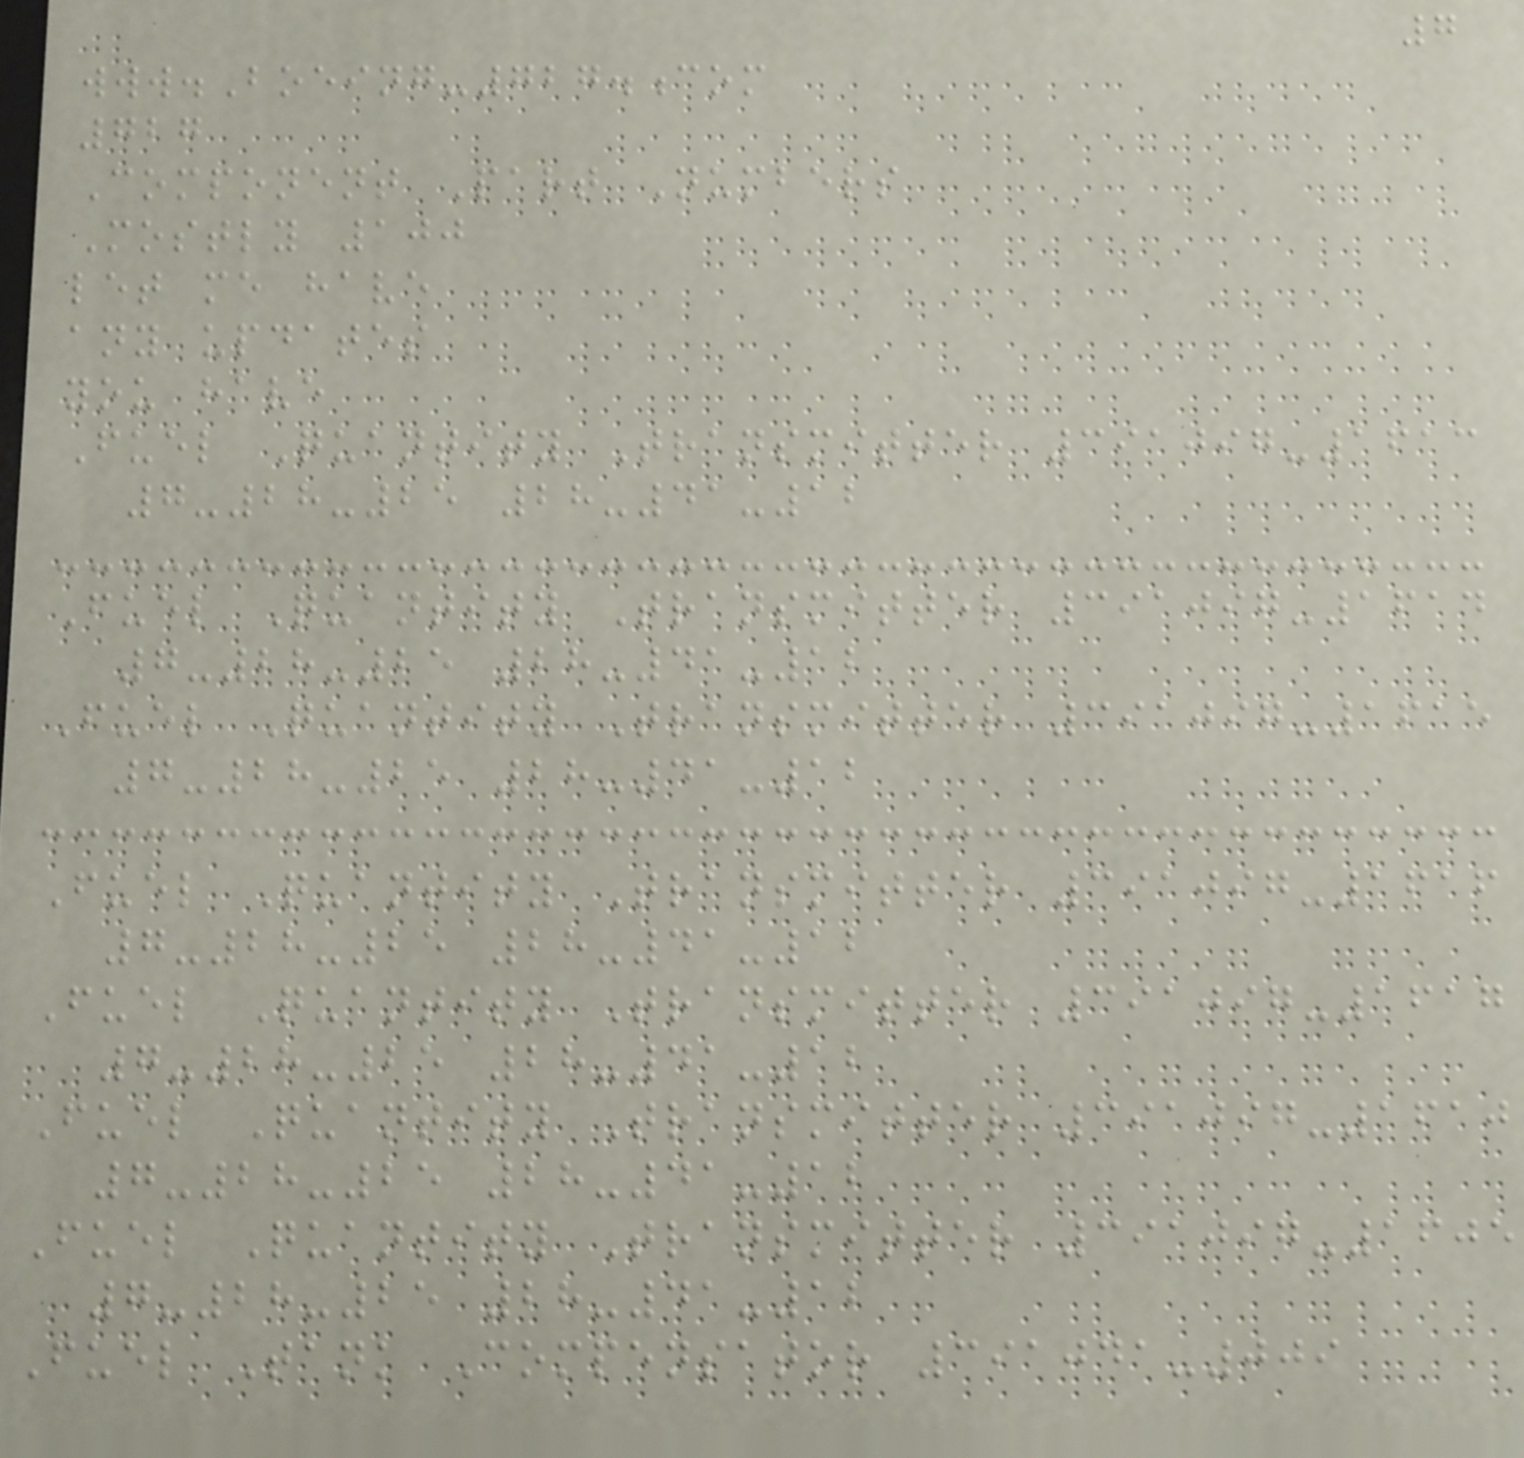7
www.Boeing-727.com
727
Component Part Numbers
Mostly 100
let me have
any updates
you have
Fuel Quantity Transmitter 391097-1613
7-28-25 28-41-12
Fuel Quantity Transmitter 391097-1614
7-28-25 28-41-12
Fuel Quantity Transmitter 391097-1615
7-28-25 28-41-12
Fuel Quantity Transmitter 391097-1616
7-28-25 28-41-12
Fuel Quantity Transmitter 391097-1617
7-28-25 28-41-12
Fuel Quantity Transmitter 391097-1610
7-28-25 28-41-12
Fuel Quantity Transmitter 391097-1605
7-28-25 28-41-12
Fuel Tank Compensator 391041-009
